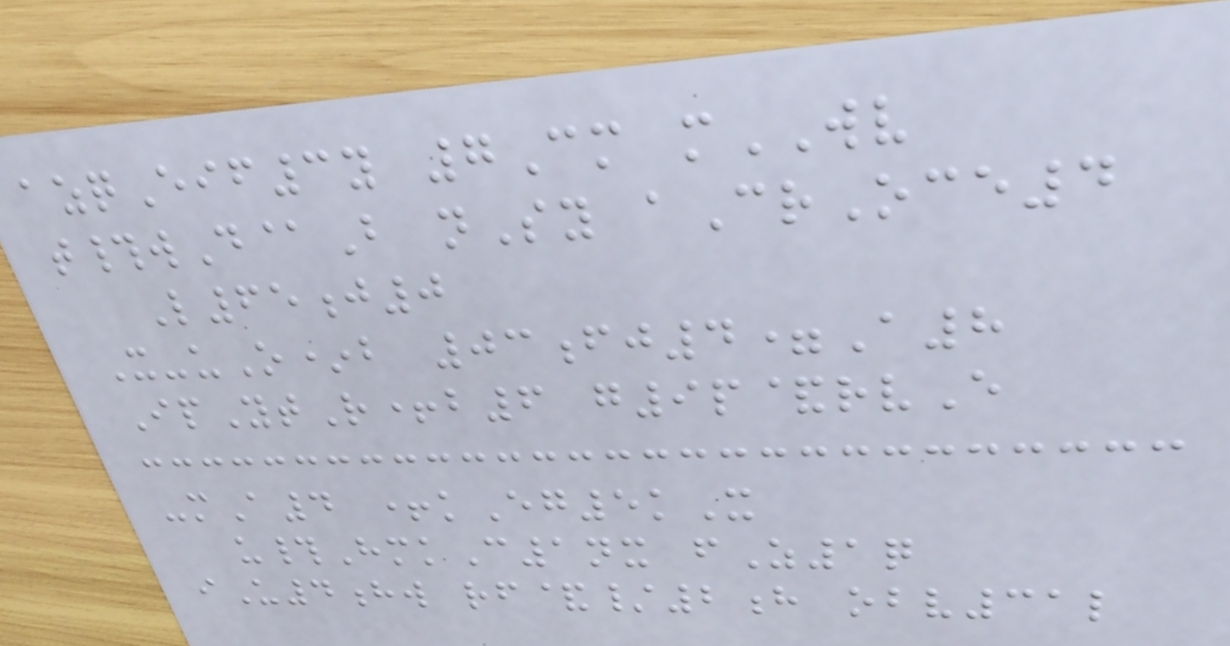azqEif3y 7Cm mWV
t#wD@B nSy aCrOce4
L65j0
X-uO*b 03fj4=A8
IpYtR+b6 g9p&rvE
-mA4 +kEg5kX
u#HmkC1nx fZ1q
iU4hw rf&/2h obv31l
